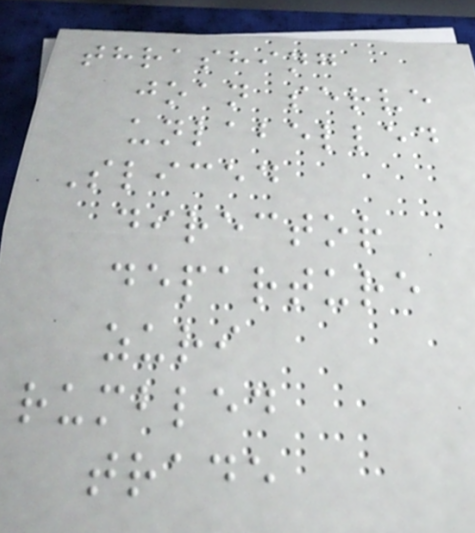thrashing
joan serve
unlabelled
Sliced
director
departure
zuri
rumbled
trade
